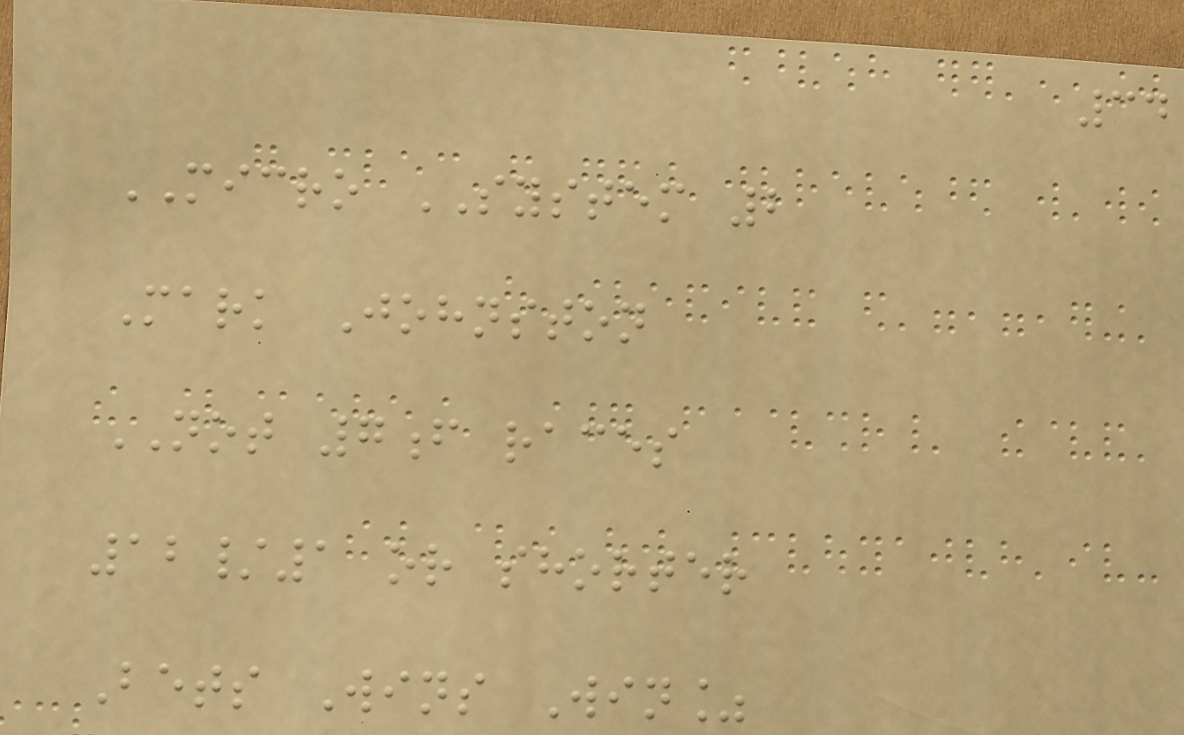34
MICRO SYSTEM 2
Mark Johnston
NOT 7f races
12/1 or shorter
Bets Wins Win%
